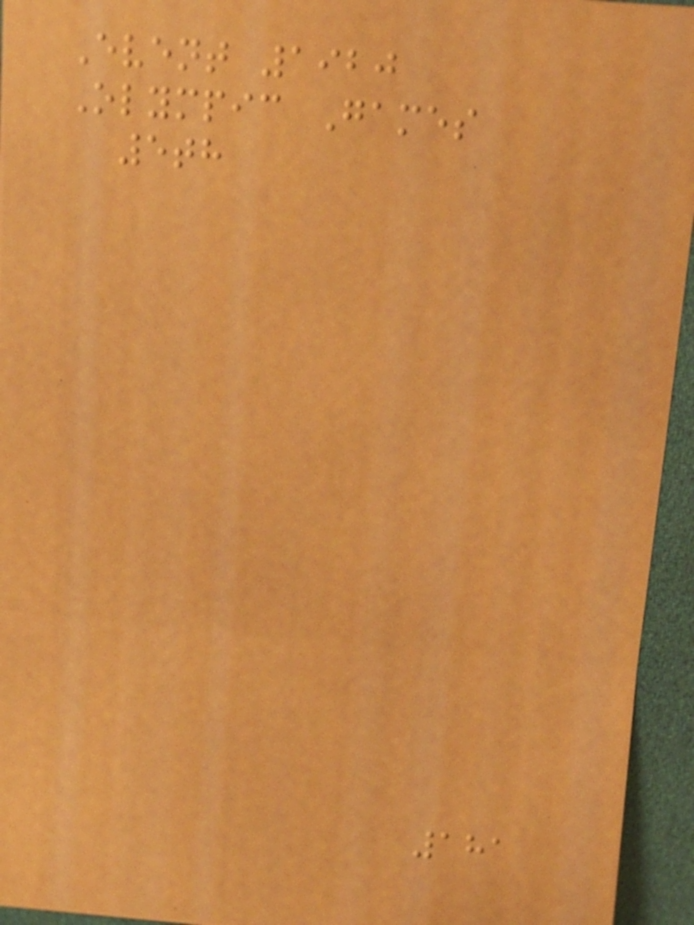Event 1920
Olympic Games
5th
181
